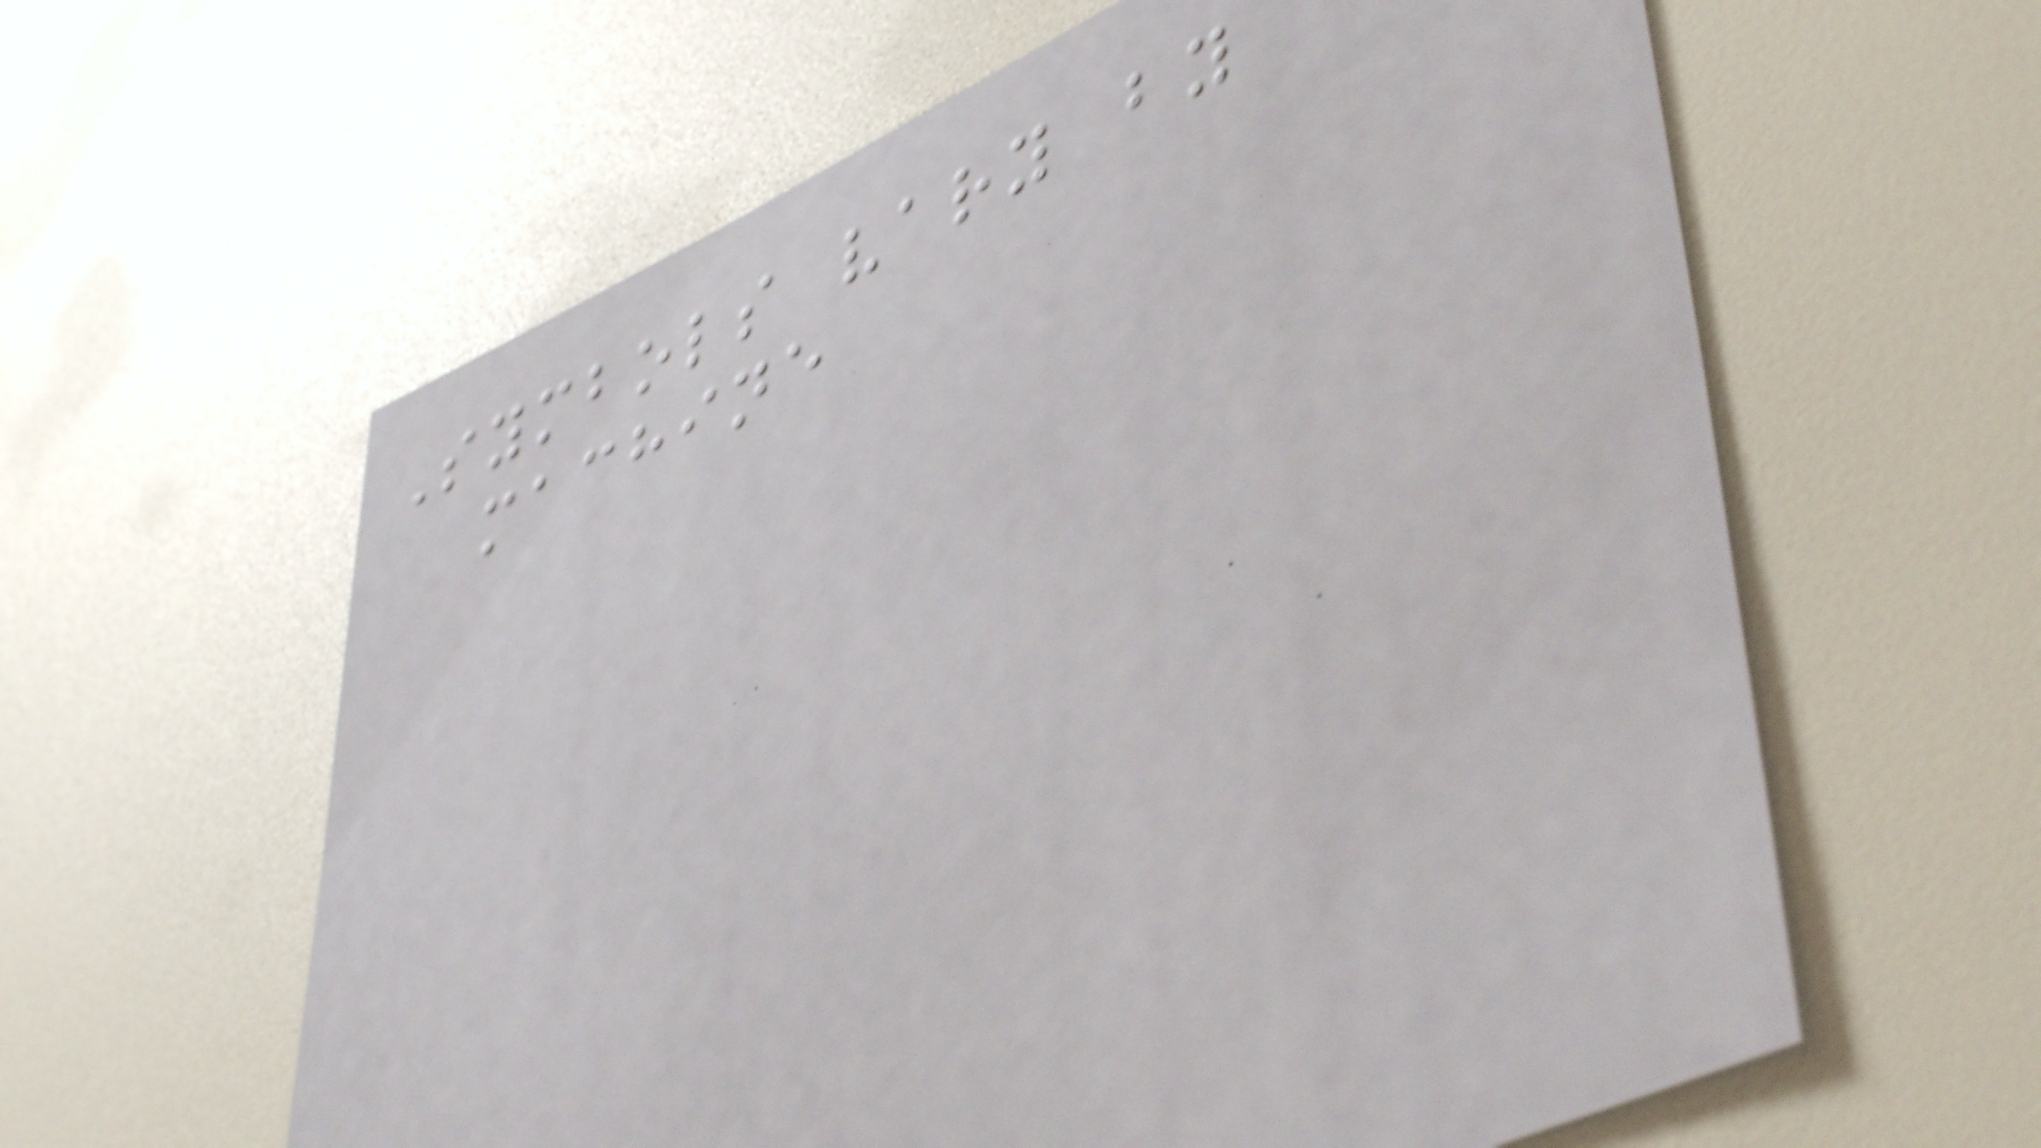Symbols vary by
machine
